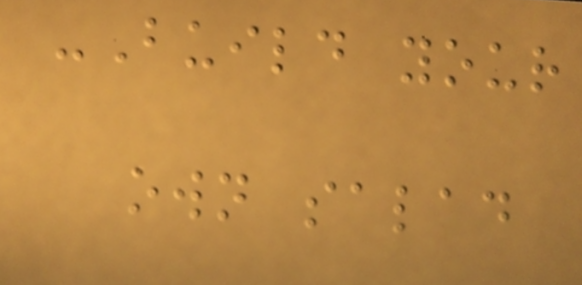-Build your
own salad
